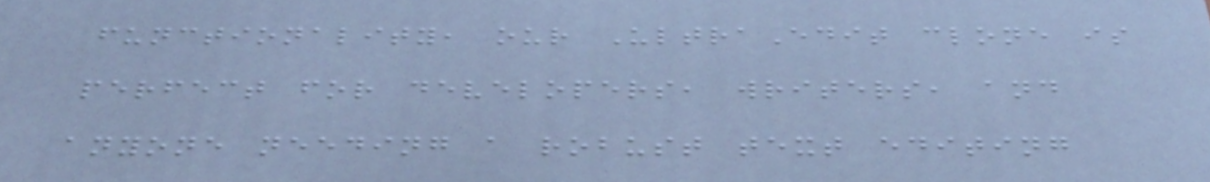functionality, our UltraEdit clone is
perfect for developers, writers, and
anyone needing a robust text editing
